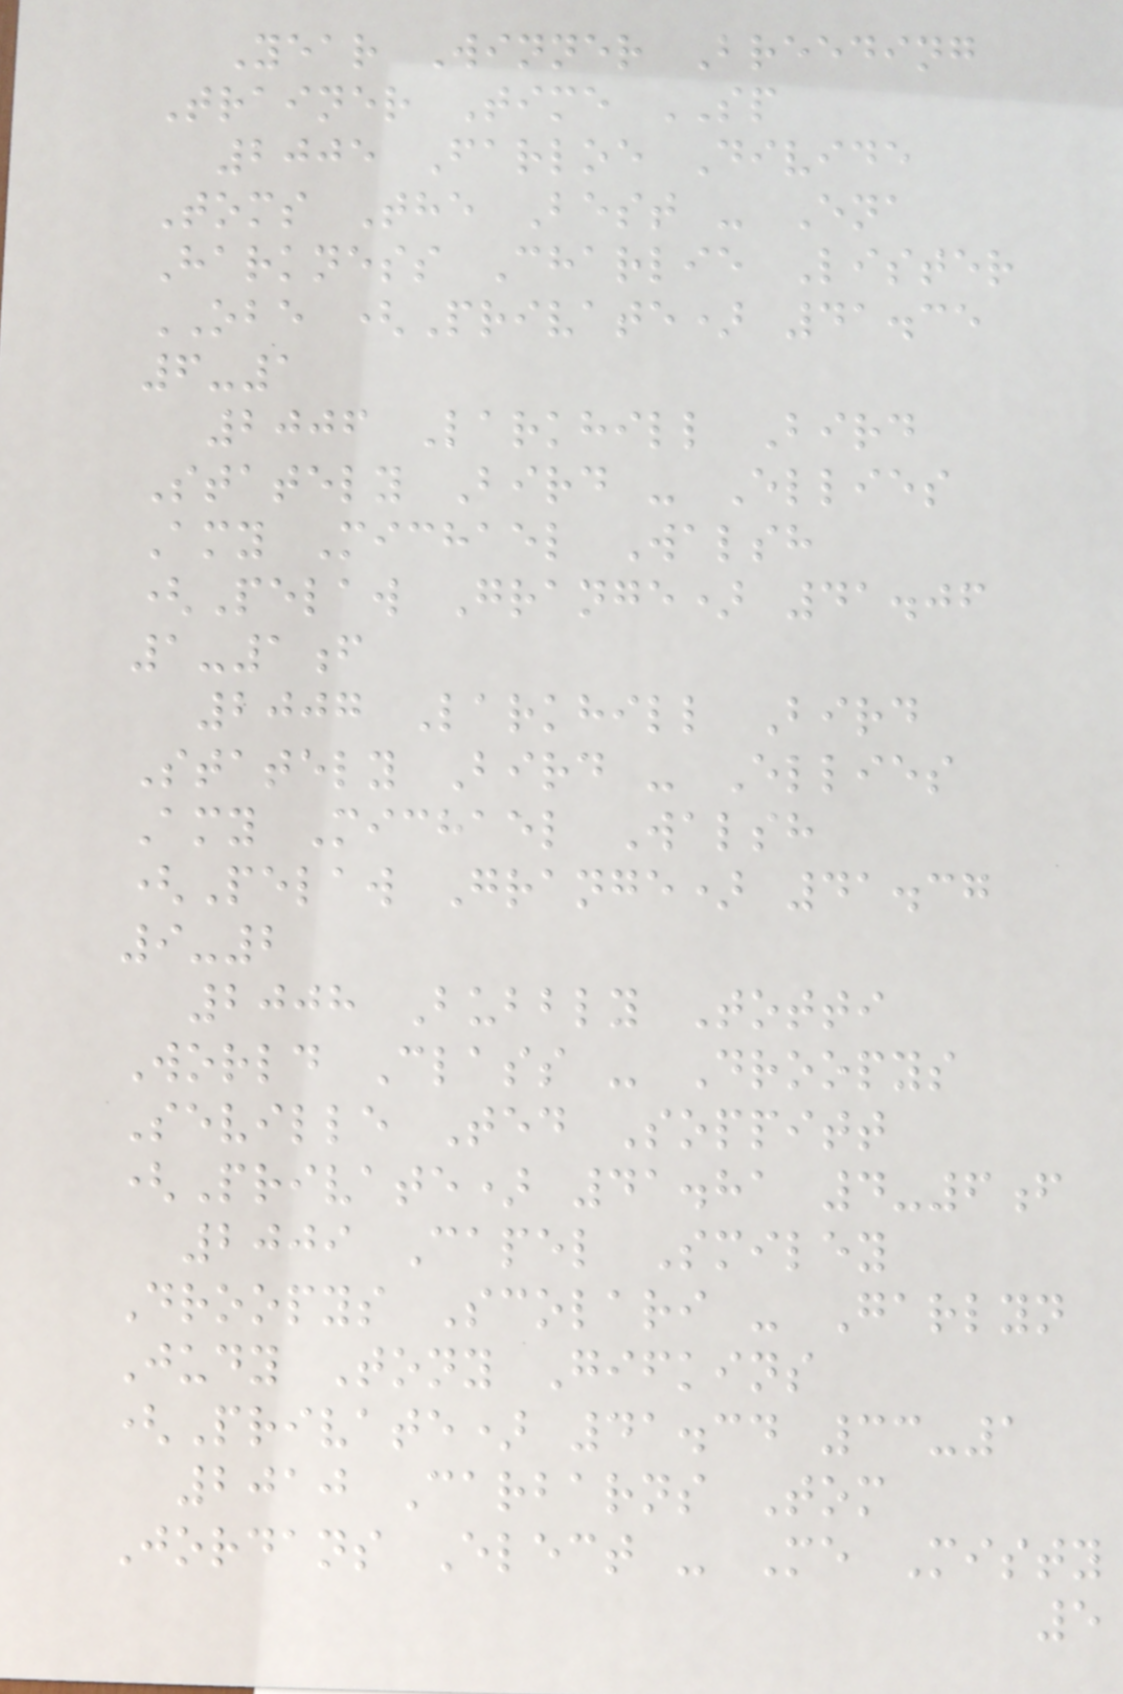Year Winner Breeding
Trainer Time SP
2005 Farloe Divide
Toms The Best - Ena
Harkness Charlie Lister
OBE (Private) 41.35
6-1
2006 Larkhill Bird
Stately Bird - Ellies
Amy Michael Walsh
(Pelaw Grange) 41.06
1-1f
2007 Larkhill Bird
Stately Bird - Ellies
Amy Michael Walsh
(Pelaw Grange) 41.37
9-2
2008 Bubbly Totti
World Class - Droopys
Seville Ted Soppitt
(Private) 41.81 4-6f
2009 Capel Smiley
Droopys Scolari - Garlyn
Judy Tony Gifkins
(Private) 41.34 33-1
2010 Carbarns Tom
Jordans Elect - Me Misty
5
